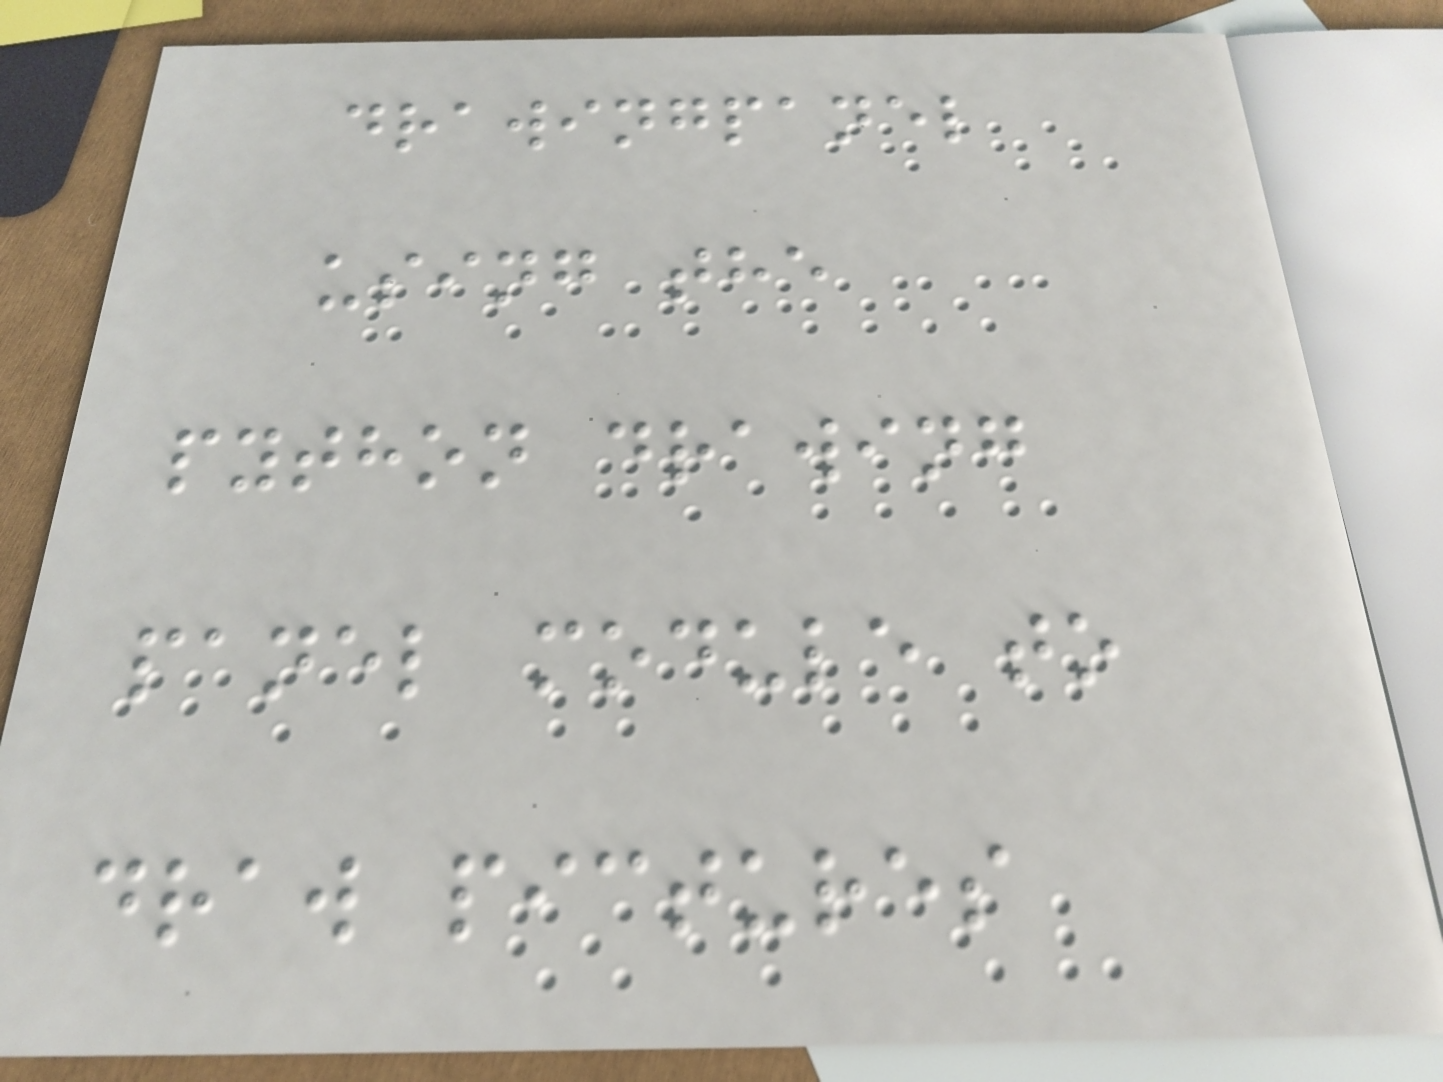drawingpanel
using the
python drawing
panel module to
draw pictures
